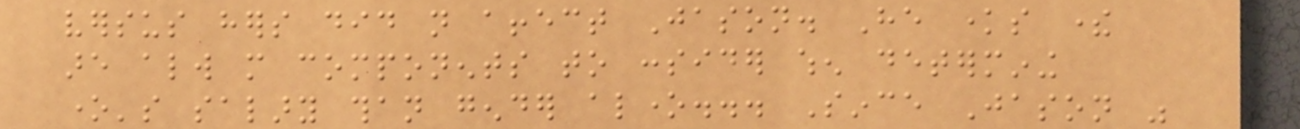versus hers did not affect Jason. He knows there
are always more components to consider when determining
one's salary than gender alone... Since Jason was
